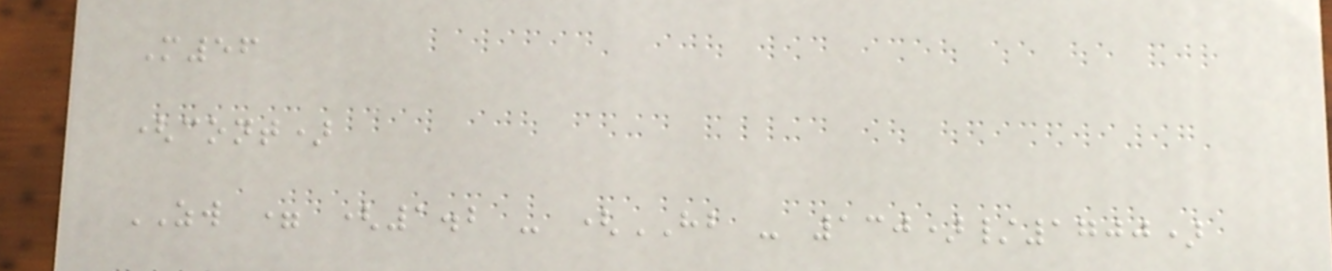M56
(cont)
ZW = (1.2 - (HB - 130)/1700)
